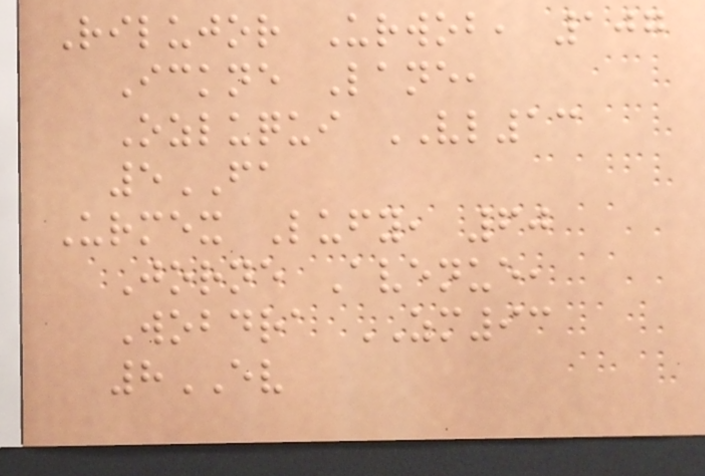Rilujor Urwob, 107
Ickne Lane,
Ozluqui VL13
5FA
Urmex Lufy, 60
Jorne Avenue,
Wobdra ZM93
8EV
